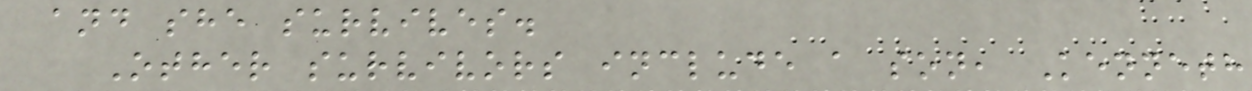and she survives.
Other survivors include a son, Kenneth
